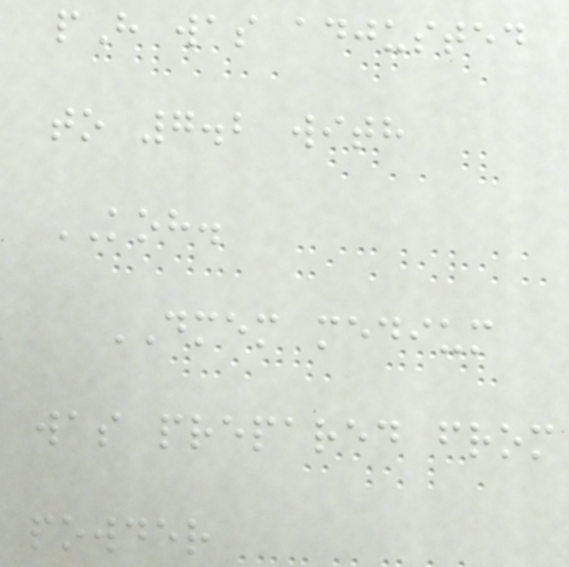pH was adjusted
to 7.2 with
KOH.
DMEM medium
was prepared from
powder
